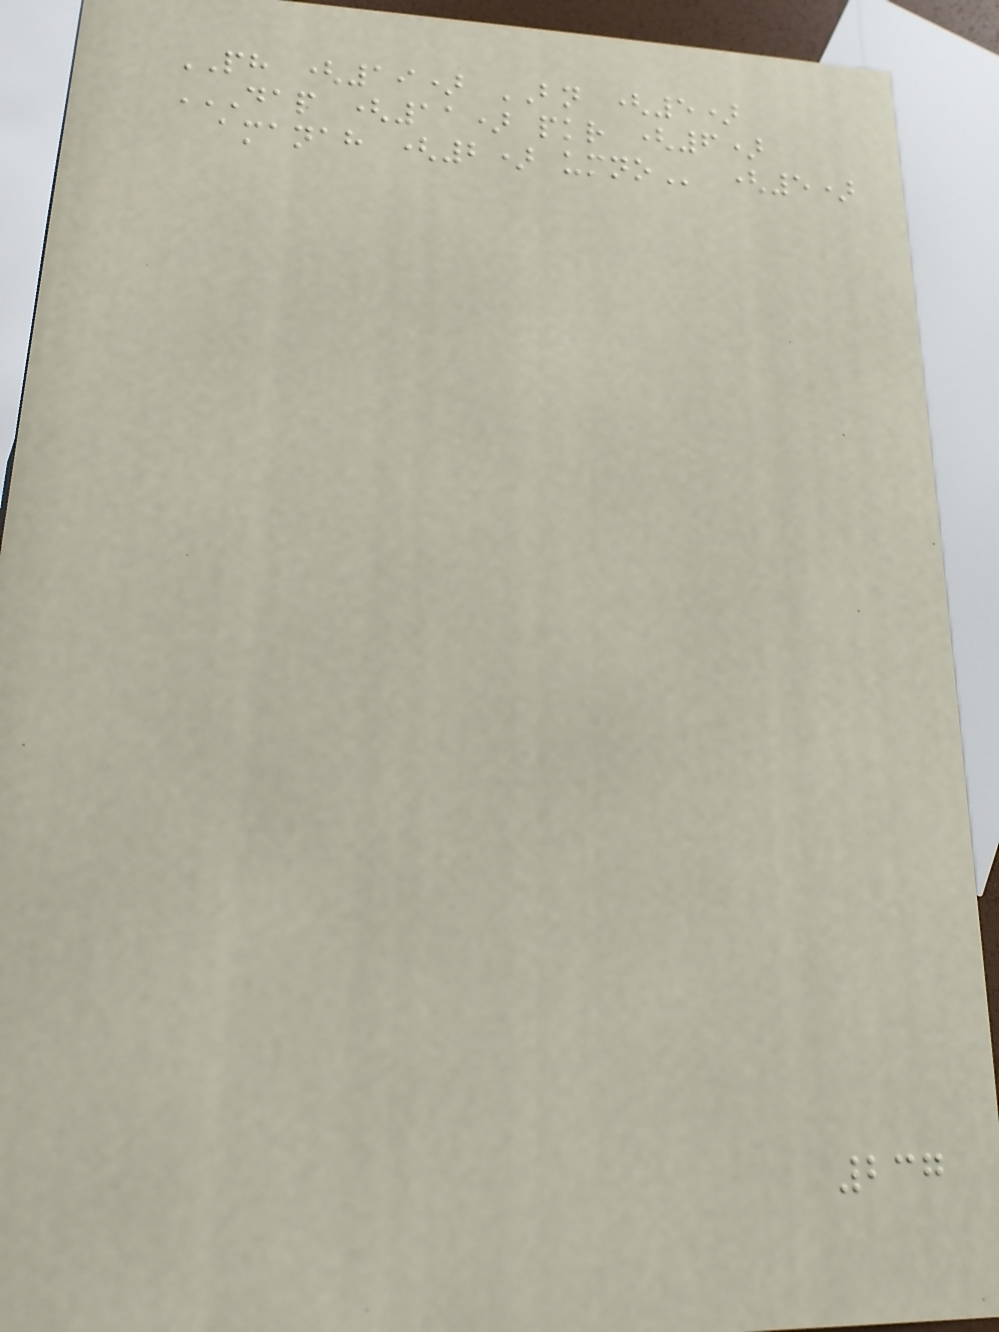PH (19) BN (5)
DAP (11) PKR (6)
AMANAH (2) UMNO (5)
237
